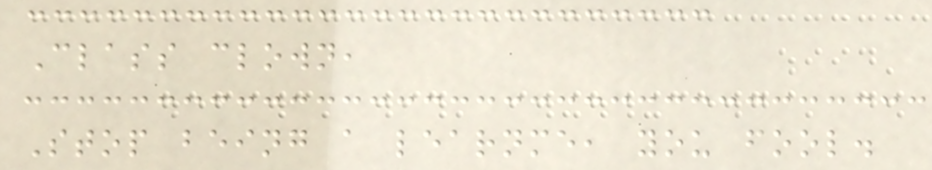Class clown,
Stop being a learnme, you fool.
